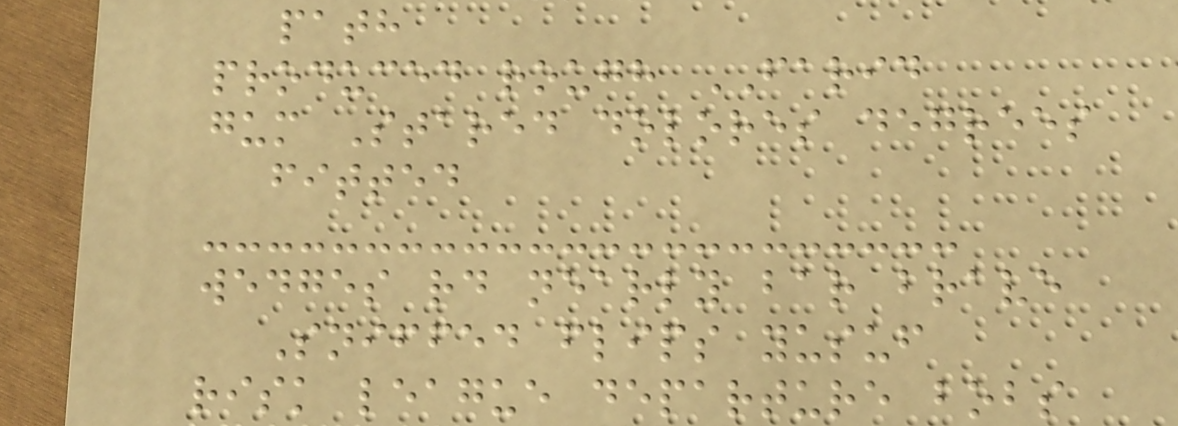path
produced rough FARID
gum Stared dolores degrees
fitted
wedges rd nearly bar brave
Sniffed flips yusuf
risk league departure bobs
